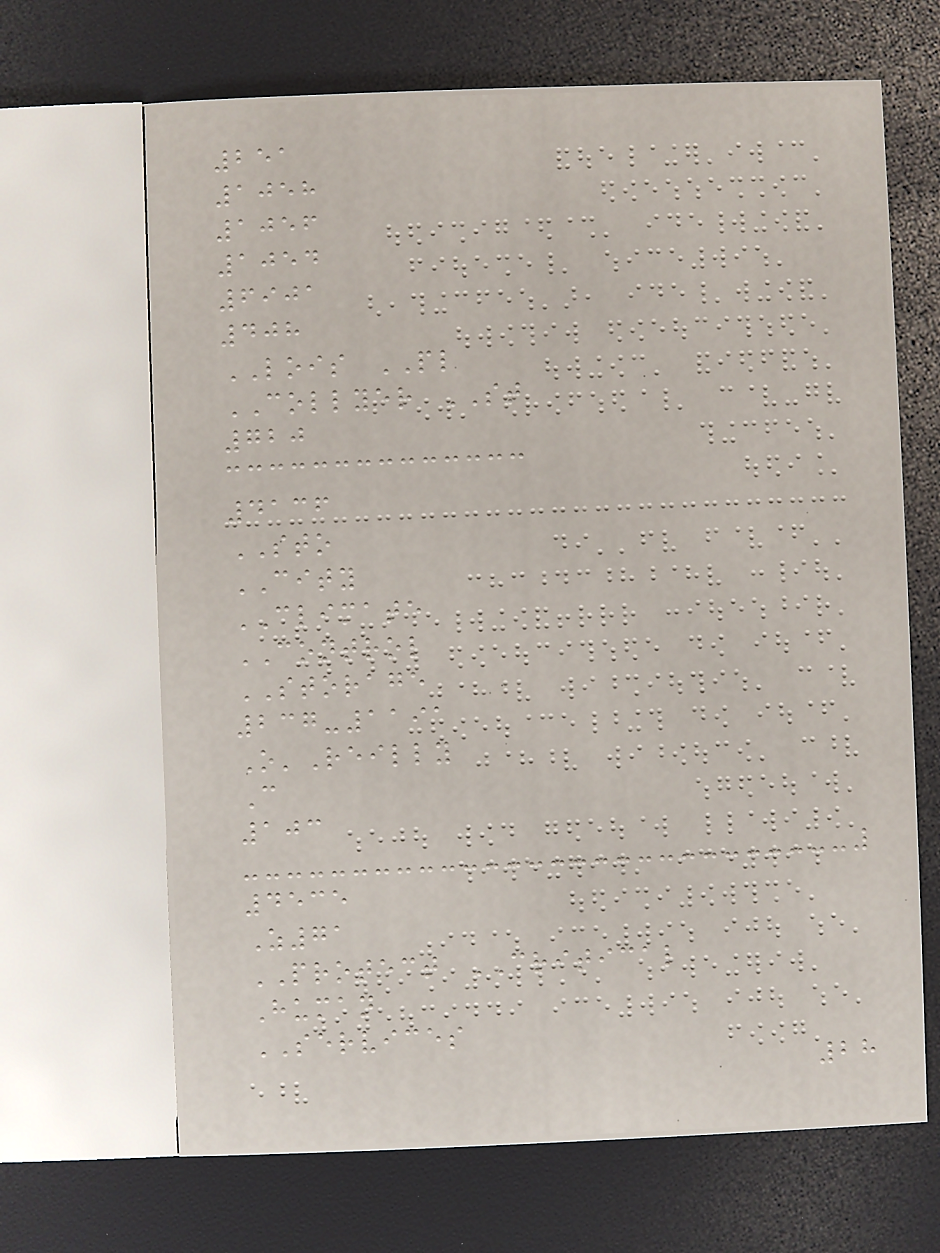251
1058
1056
1054
6901
408
LOIS PL
COLLYER ST
720
4136
STO
CITY
CLIMATE
CONTROL
STORAGE
237-1191
O'Reilly
C
103
4535
Z71
PROTECT CRITICAL
Human
SERVICES
28
